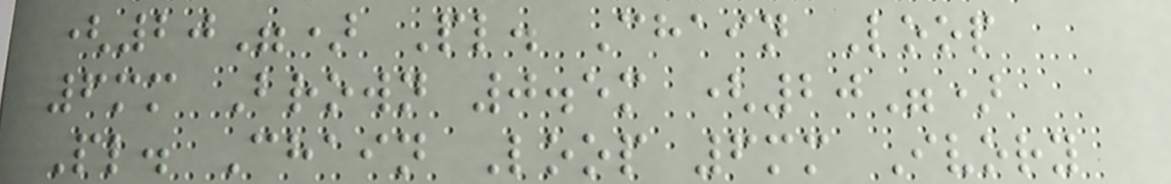(20") Pl. Chain Loop
6mm Brown 0.5m (20")
Pl. Chain Loop 6mm Ivory
